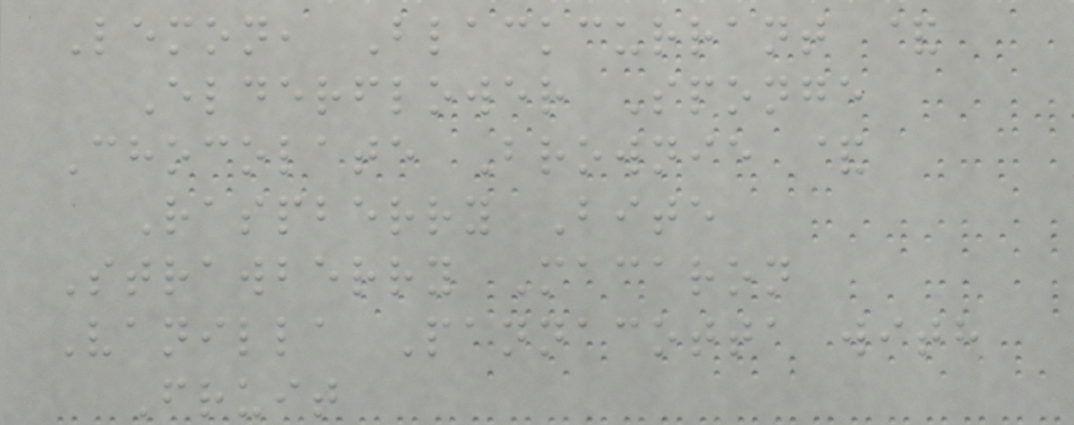Lemon, Blackcurrant &
Elderflower Sponge
Chocolate Brownie &
Raspberry Bite
Strawberry Macaron
Vanilla Pannacotta with
Fruit
